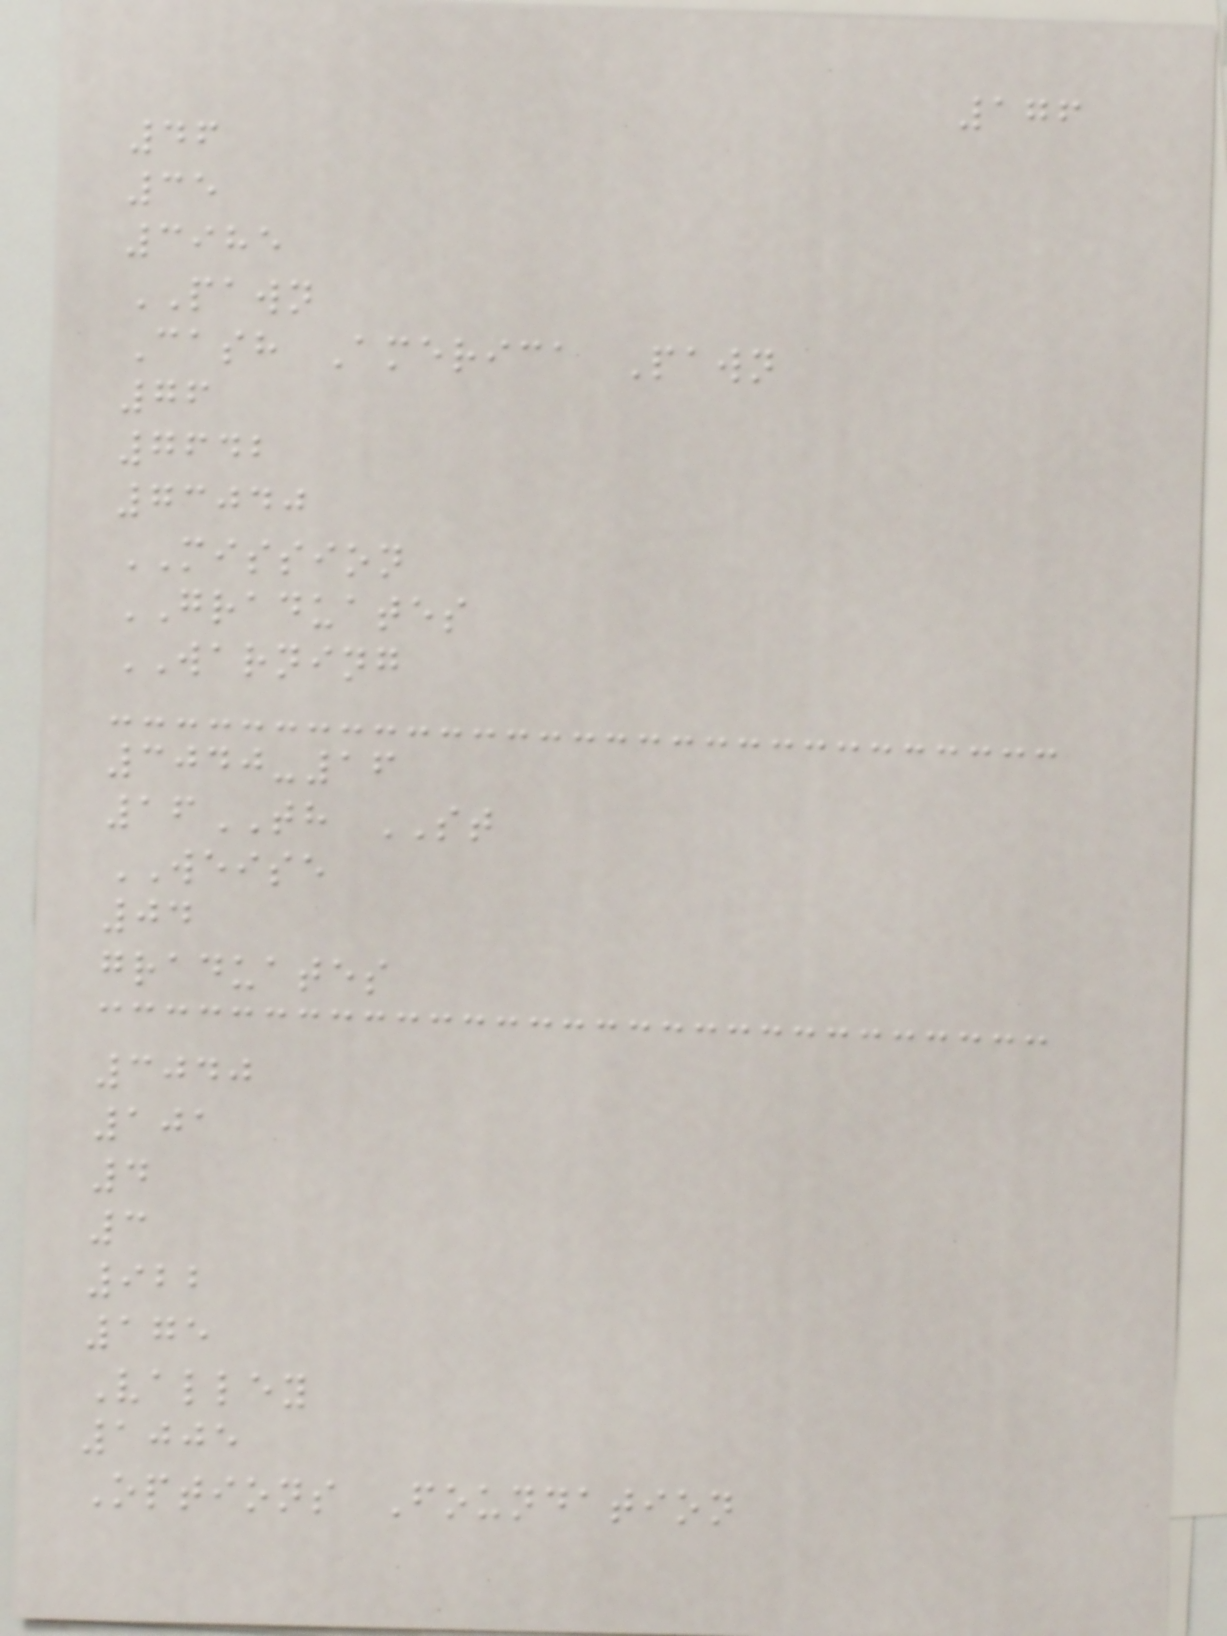176
46
35
3985
PAWN
Cash America Pawn
76
7642
73040
MISSION
GRADUATES
WARNING
3040-16
16TH ST
WEISE
04
graduates
3040
101
4
3
922
175
Valley
1005
Options Foundation
